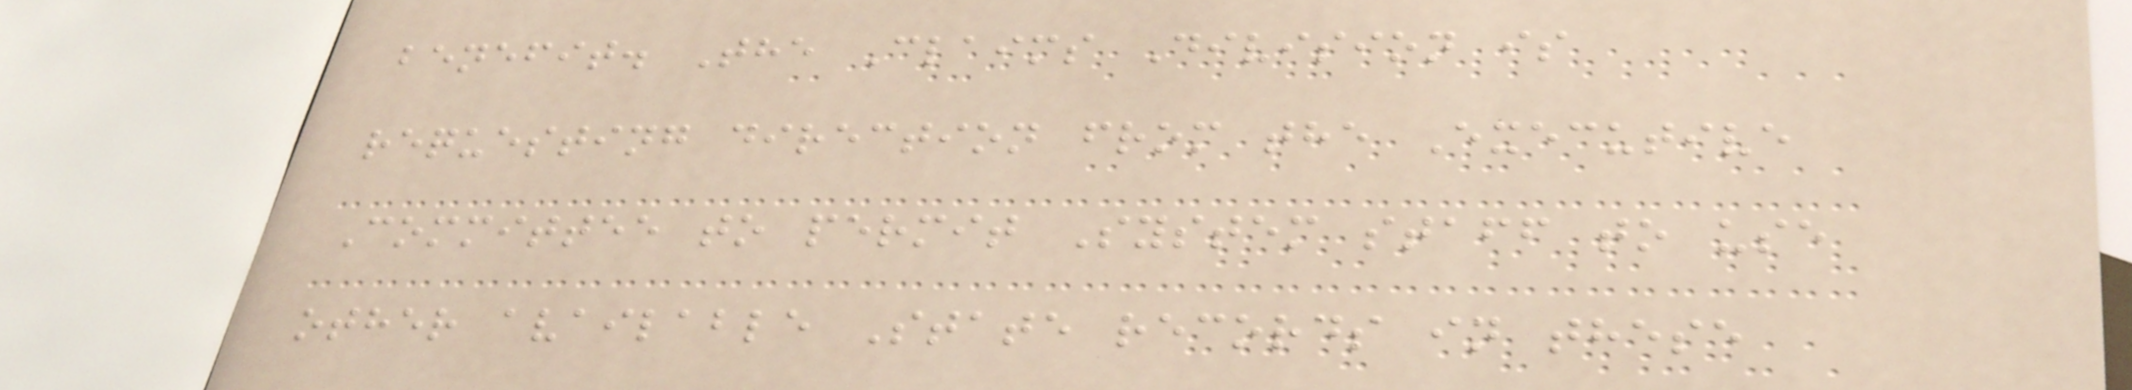benefit. The Claims Division is
requesting direction from the Executive
Committee to permit System staff to use
other available State records in these
